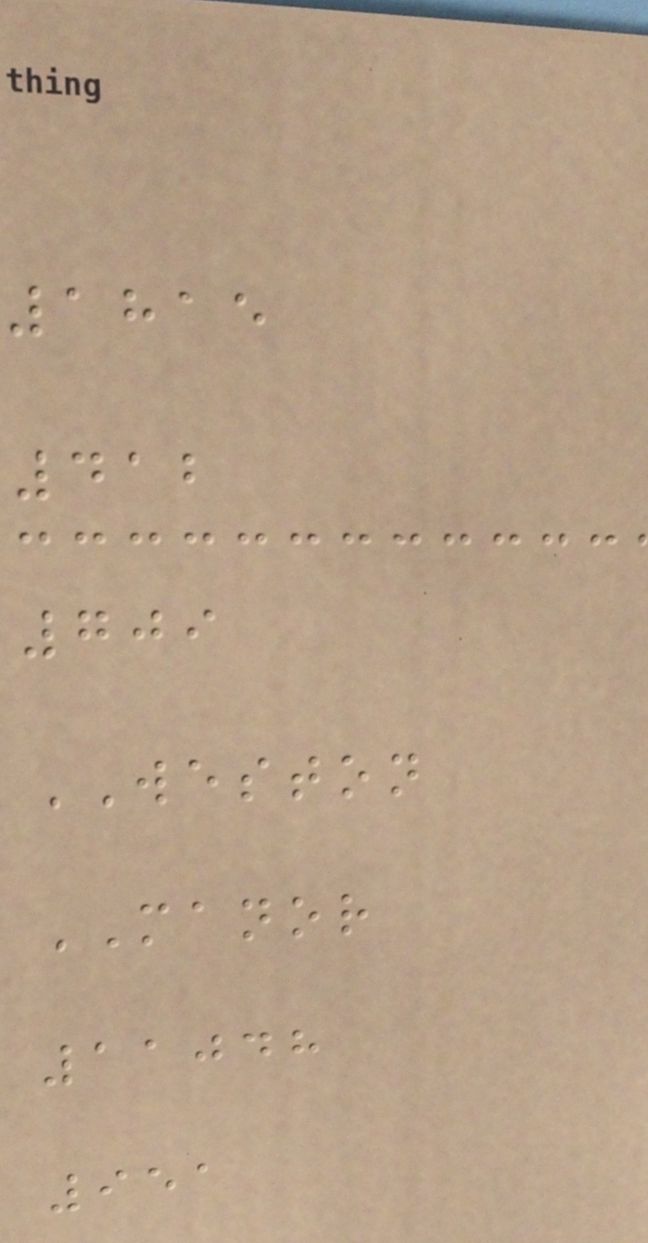1815
412
709
WESTON
MANOR
11048
951
